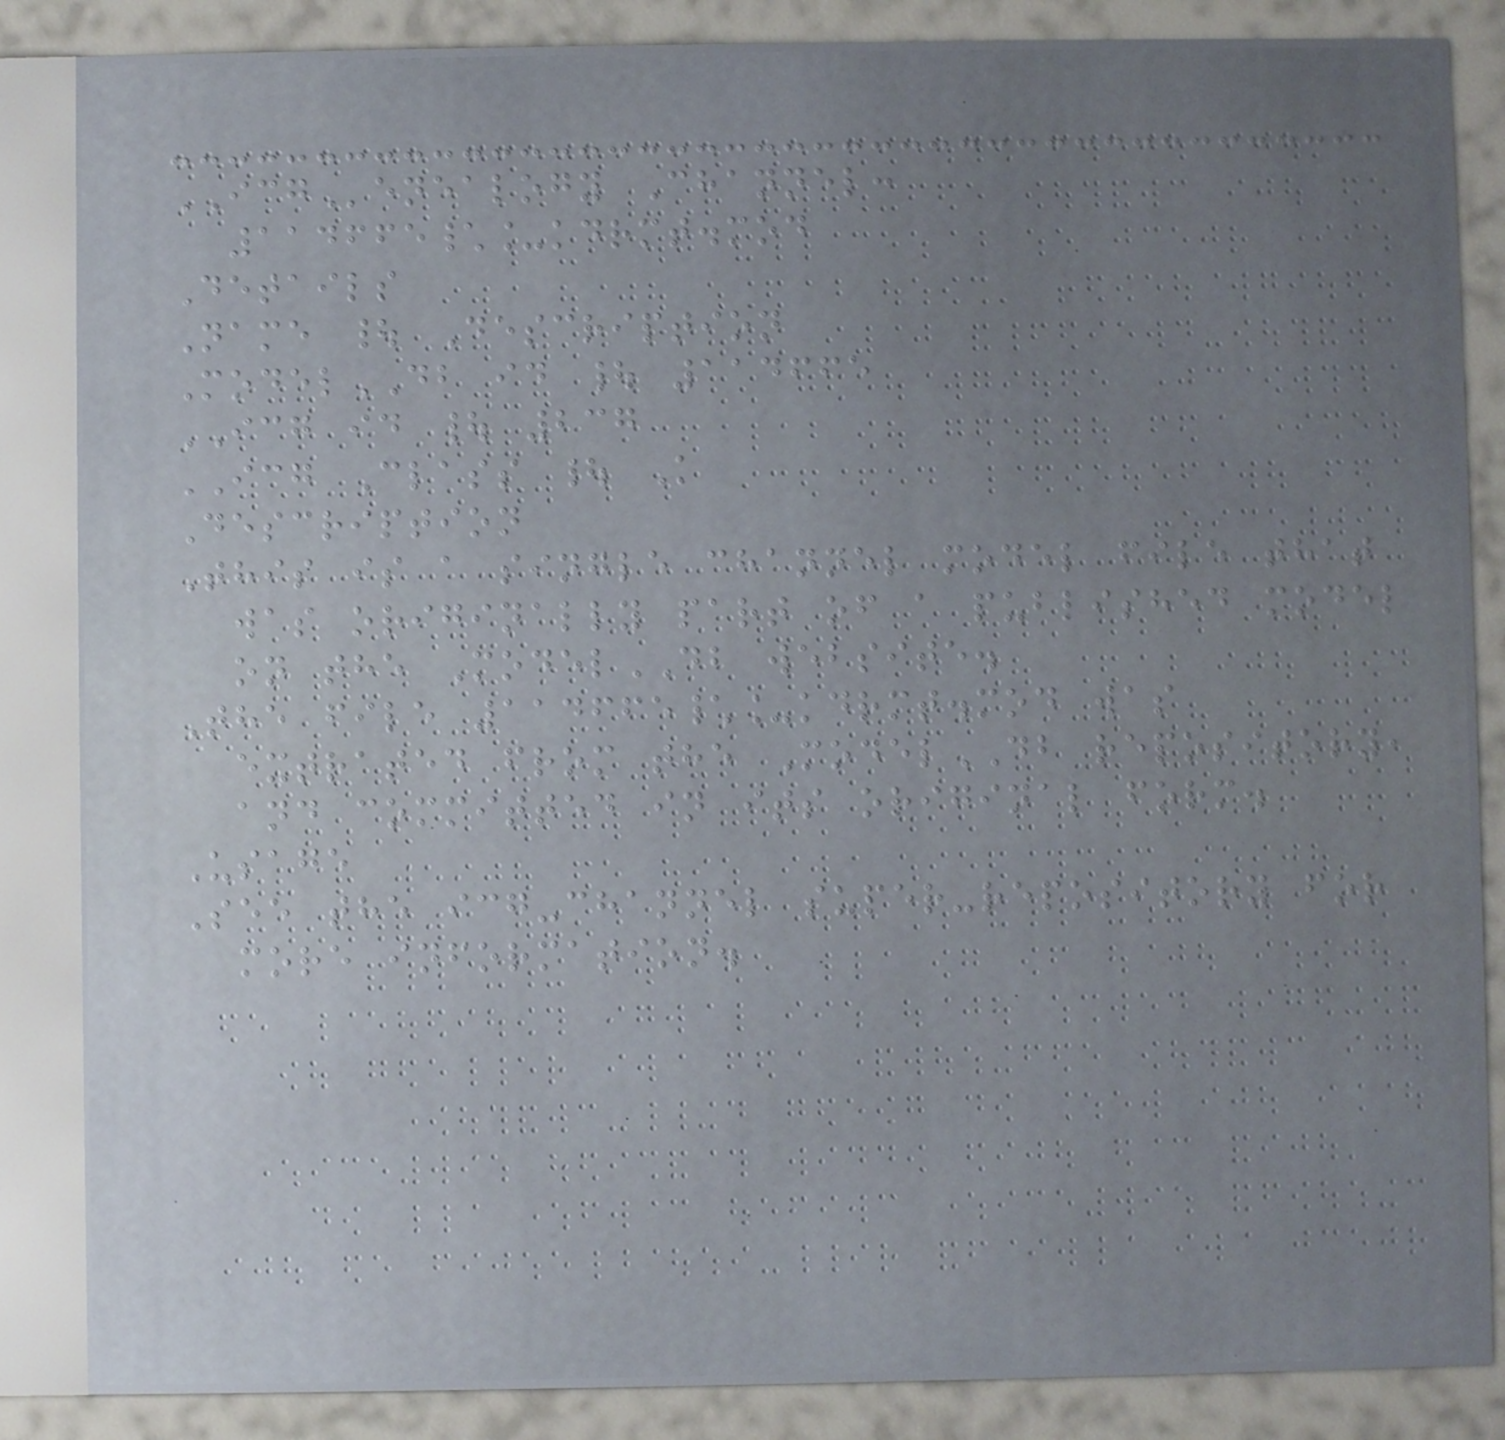ICGenealogy Channel:
114665\_kdrmt.mod
Details
Name | Description
ModelDB id | 114665
ICG id | 237
ICG Class | K
Description
This is a single channel model file that
was originally part of a published model
on the ModelDB website.
The file 114665\_kdrmt.mod was
extrated from the ModelDB repository,
and committed in its original form.
Usage
See the icg-channel super-repository for
more information.
